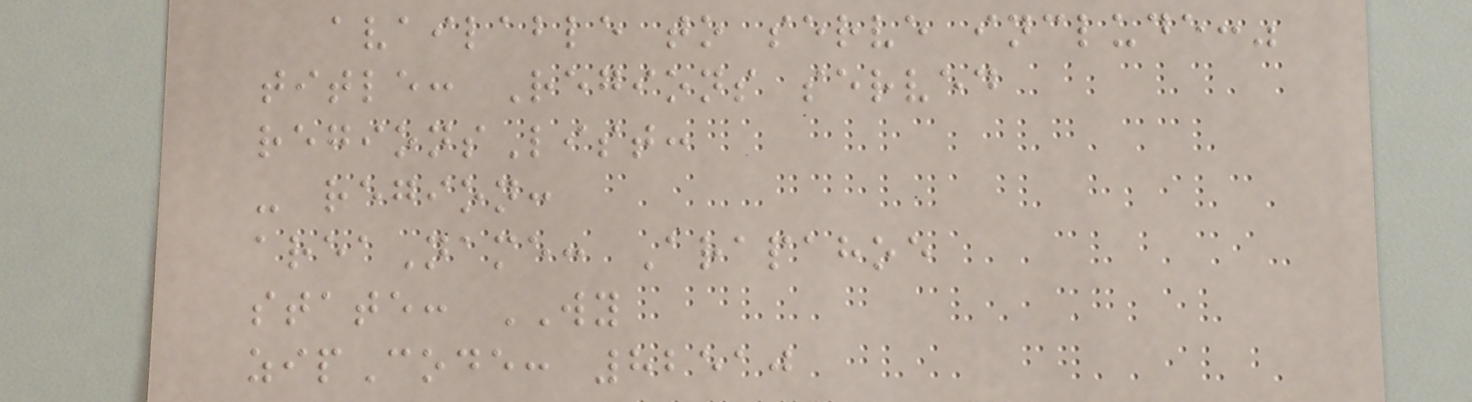available to serve include:"
title: Regions served
regionsList:
- region:
areaName: Arapahoe
state: WY
zipCode: 82510
